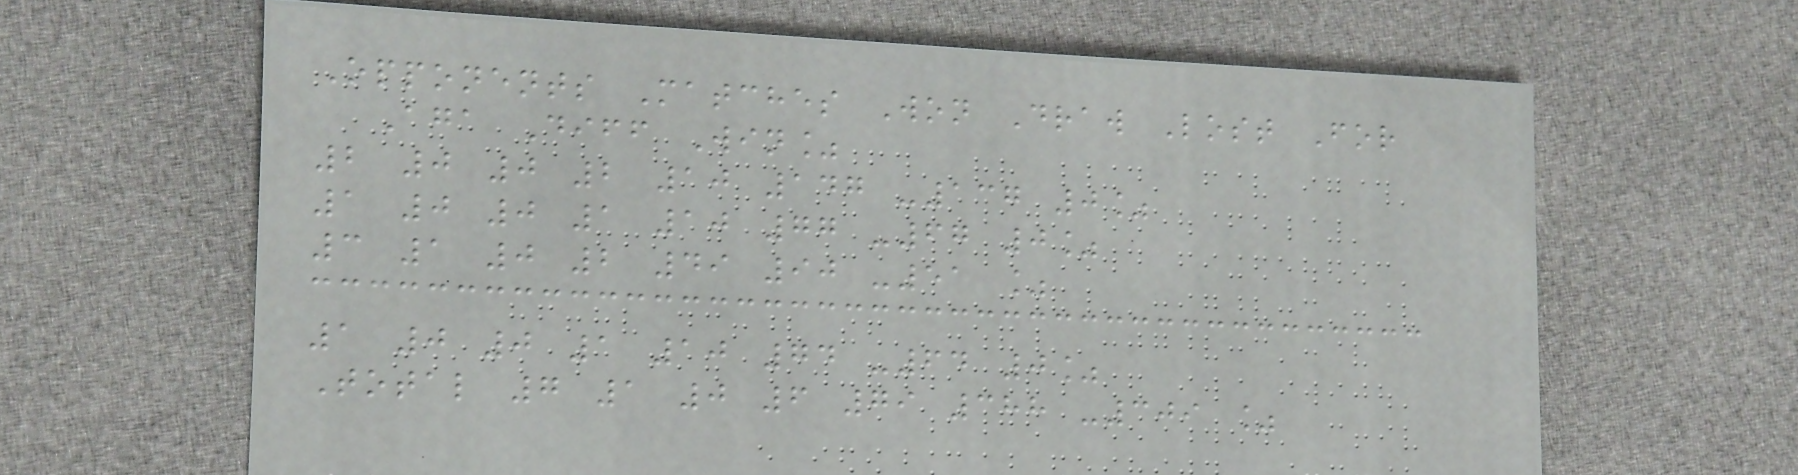Opponents Matches Won Draw Lost For
Aga Diff Win%
2 0 0 2 10 147 -137 0%
1 0 0 1 10 77 -67 0%
3 1 0 2 49 90 -51 %
1 0 0 1 10 74 -64 0%
Total 7 1 0 6 79 388 -309 %
